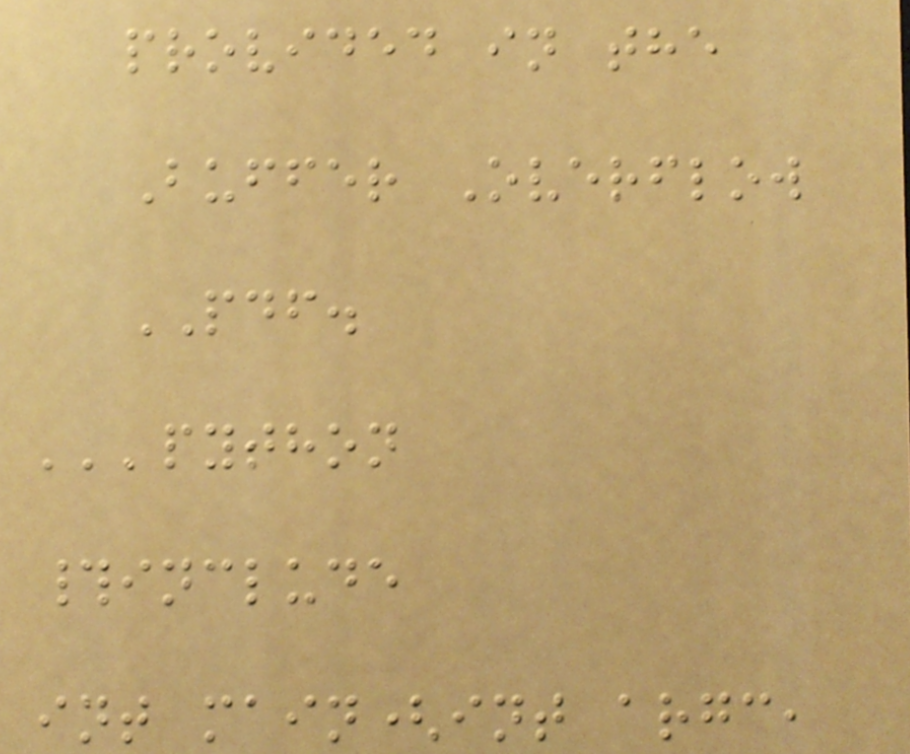provided in the
Buffer Overflow
PDF.
'''python
#include
int main(int argc,
